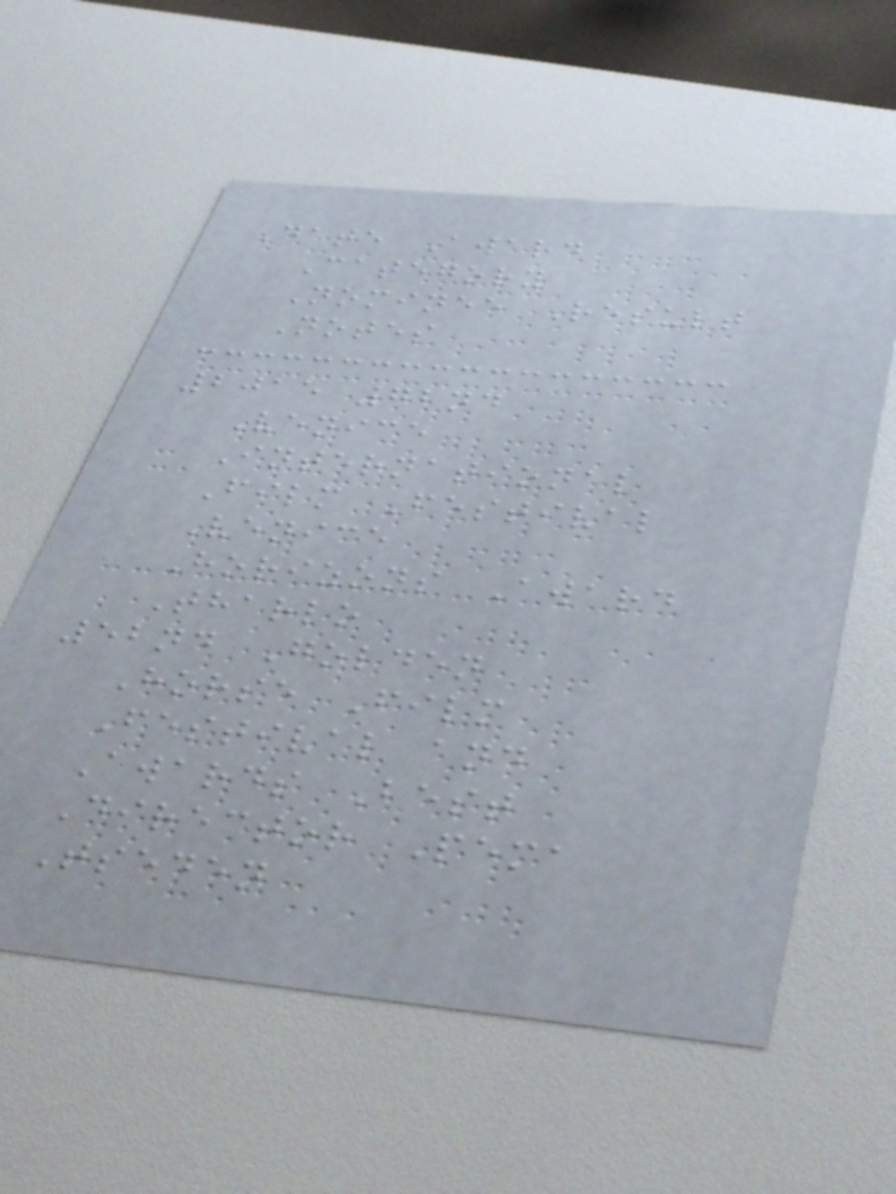Date Award
Category
Nominee Result
Notes
2015 72nd
Venice
International
Film Festival
Venice
Horizons Award
Tharlo
52nd Golden
Horse Film
Festival and
Awards Best
Director Pema
Tseden
